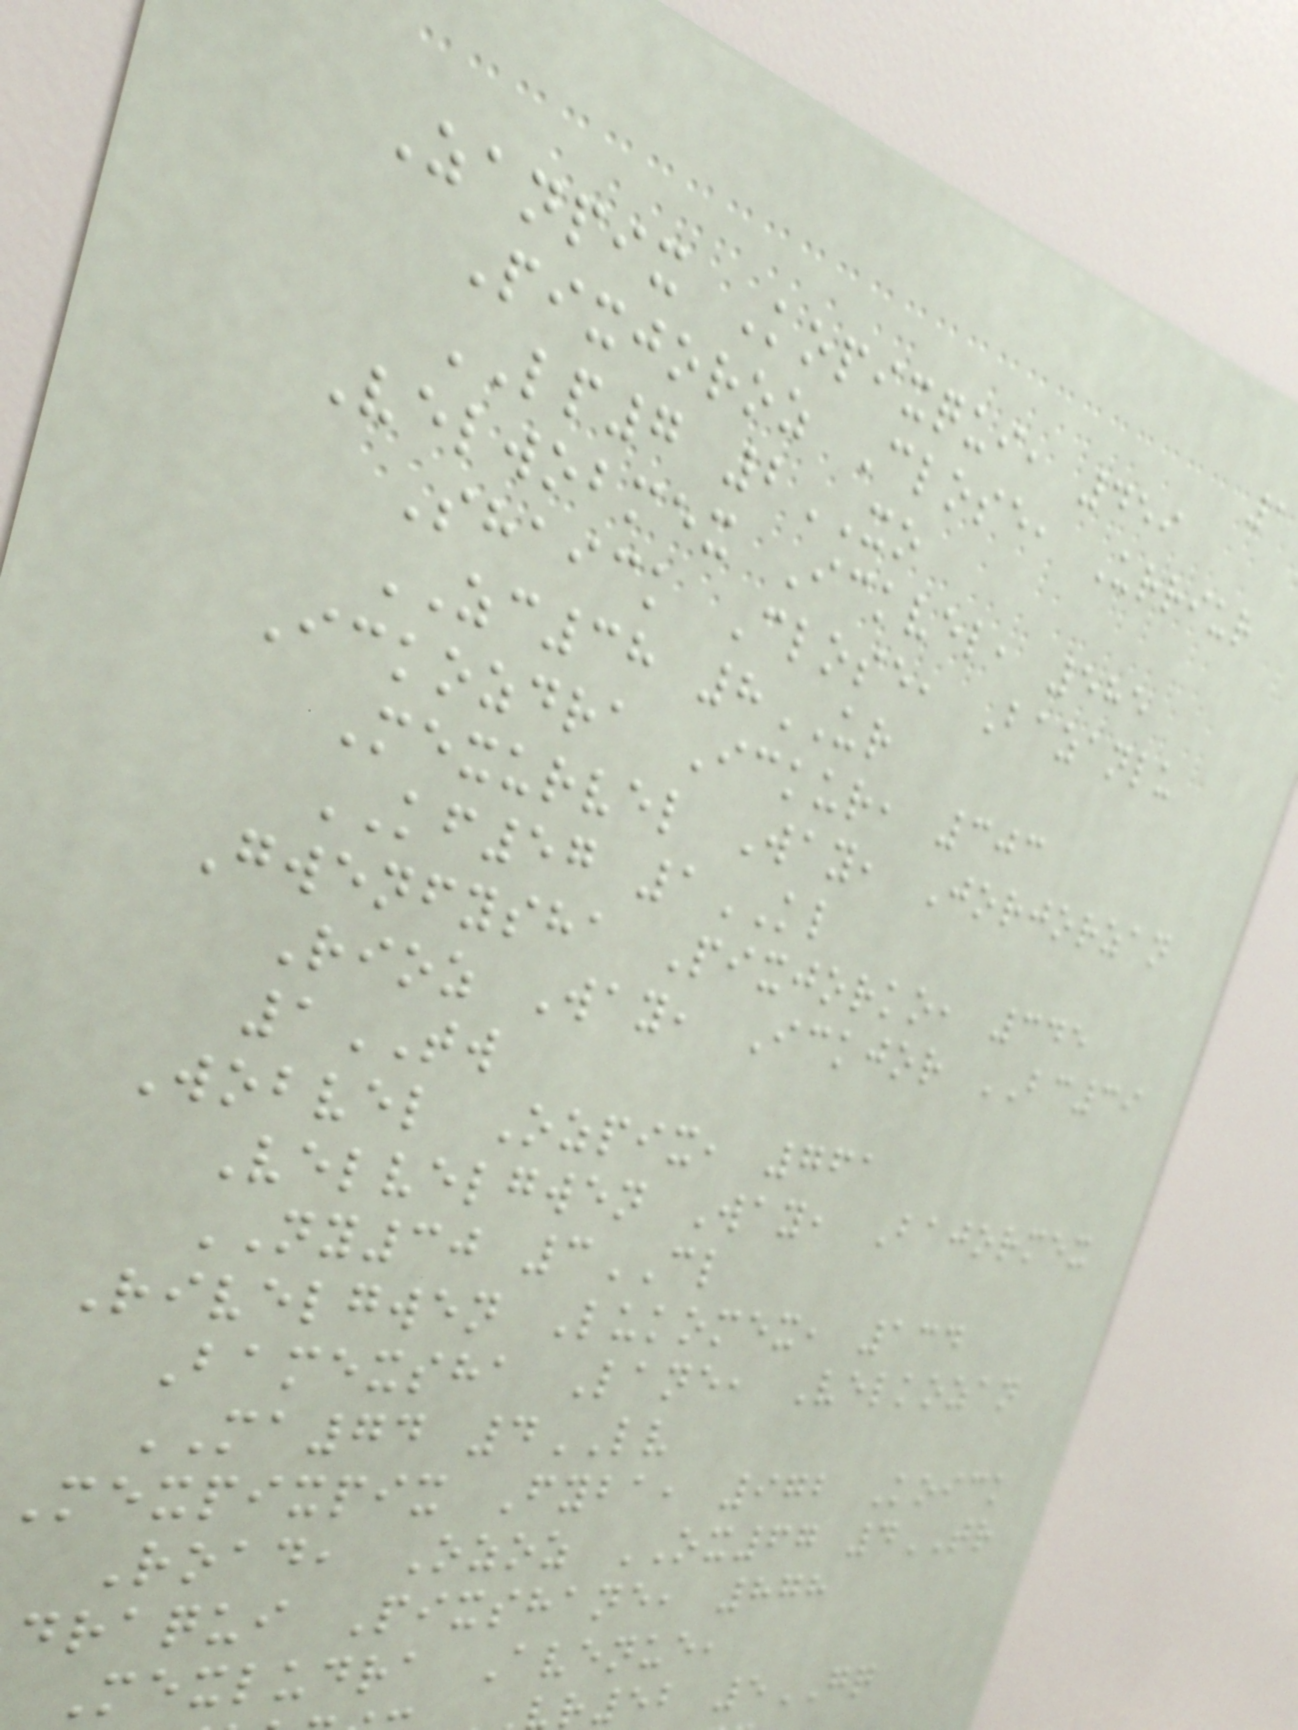Zanpix Kopixqui, 459
Pixjoroz Close, Urriur
LP7 2XO
Velwobmex Ickvel, 585
Shaick Close, Bazanlu
ZC38 8UR
Ickozdra Ickur, 303
Mexurvel Way, Jorjorzan
KF57 1KL
Gwenfysha Pixjorko, 345
Rioz Way, Ickjor BC39
1TW
Wobvel Ozpix, 761
Velvelgwen Way, Bajormex
NY30 3CL
Rivelgwen Lukomex, 134
Bamexsha Lane, Velkozan
MA74 4LV
Mexpixpix Fyba, 972 Koick
Road, Ozoz OX67 4TR
draqui Pixshane, 878
Mexludra Avenue,
r52 5GQ
